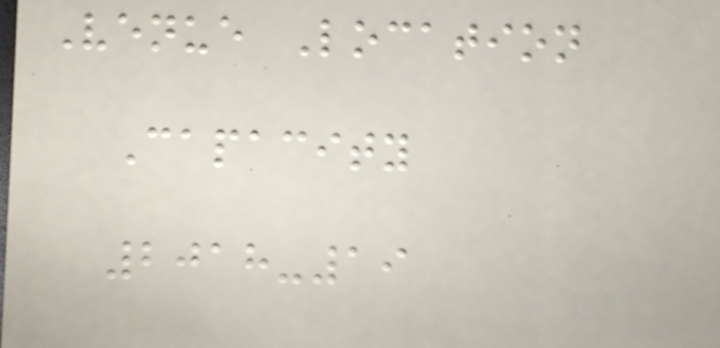Venue Location
Capacity
2018-19
